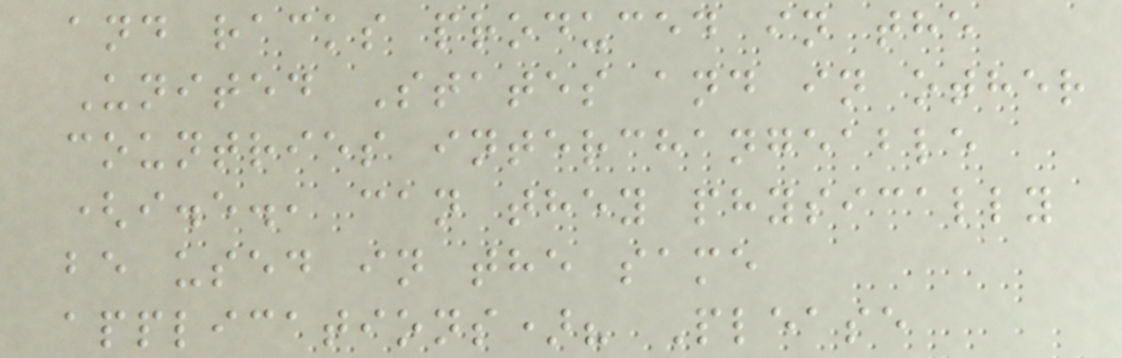and racks produced in the
United States and in other
countries interchangeable
(i.e., can they physically
be used in the same
applications)? Please
